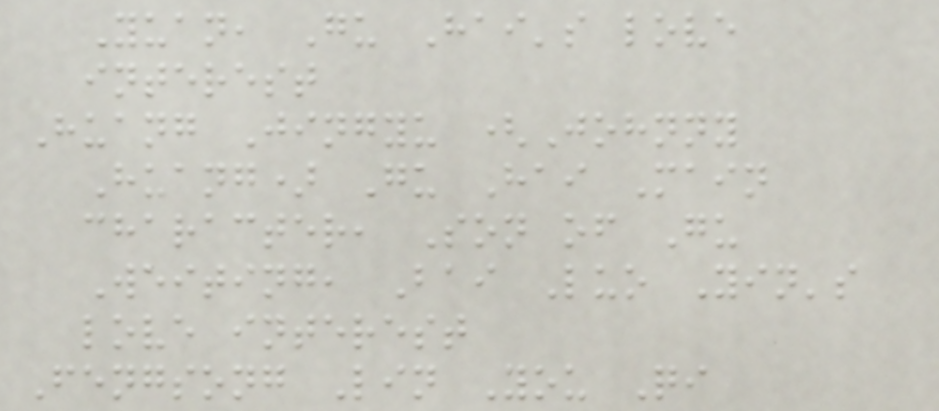Yuan, Gu Hai's love
interest
Huang Jingyu (Johnny
Huang) Gu Hai Main
character, Son of Gu
Weiting, Bai Luo Yin's
love interest
Fengsong Lin You Qi
